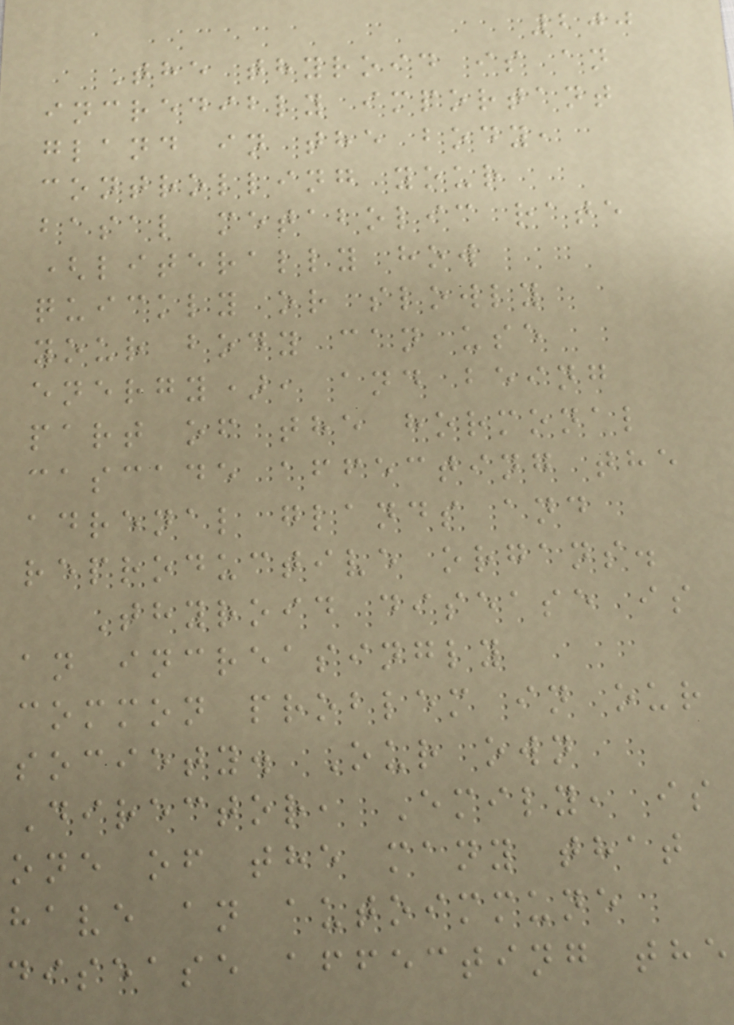200
The thyroid is an
incredibly important
gland in the body,
controlling your
basal metabolic rate
(literally how
quickly or slowly
your body can use
energy), and being
part of the hormonal
cascade affecting the
adrenal glands and
reproductive organs.
Thyroid disease is
an increasingly
common problem in our
society. Our own
Director, Emily, is
one of the many that
have an autoimmune
disease affecting the
